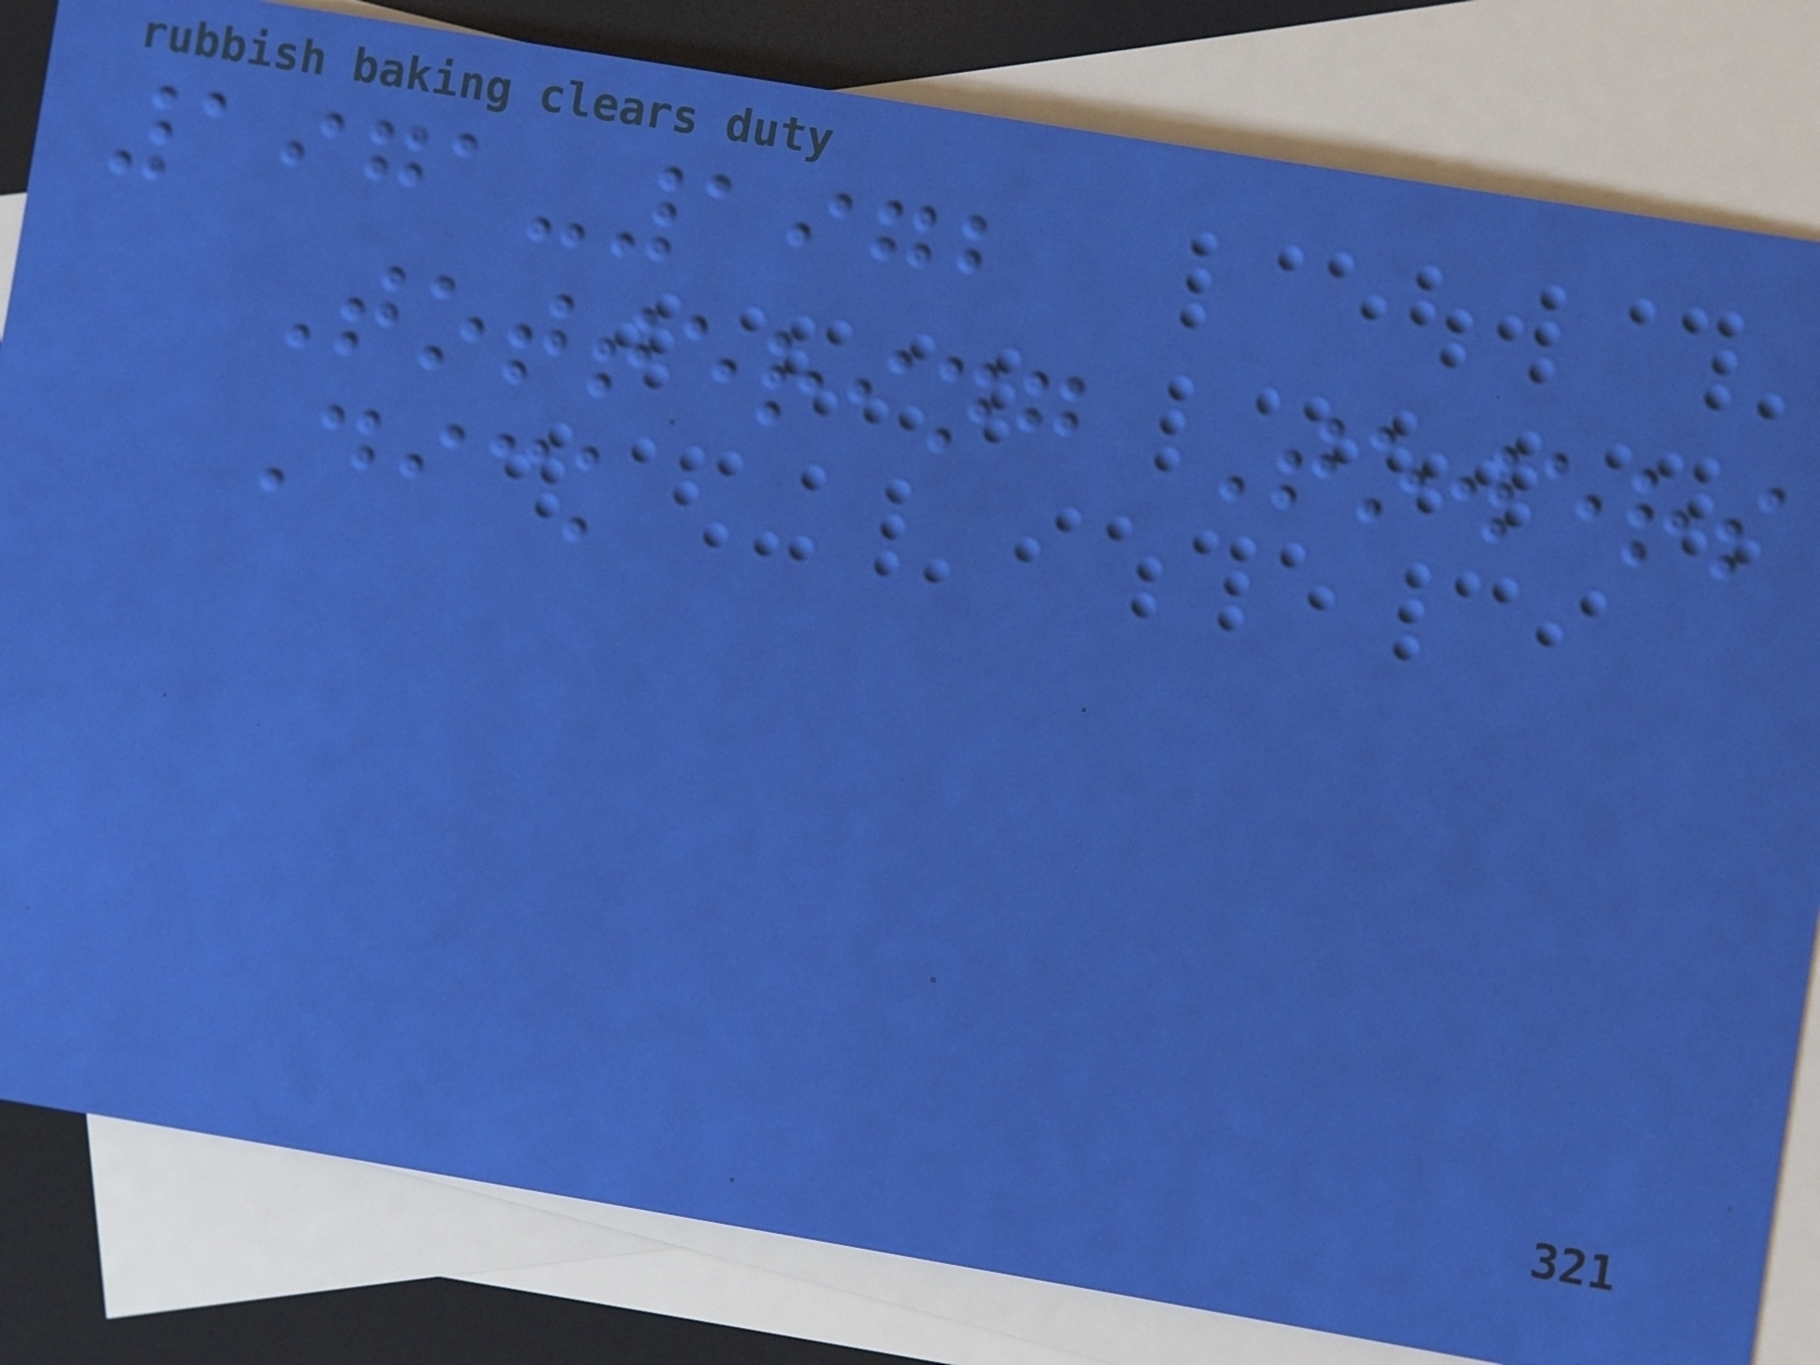1971-1972
Tottering Towers
Dick
